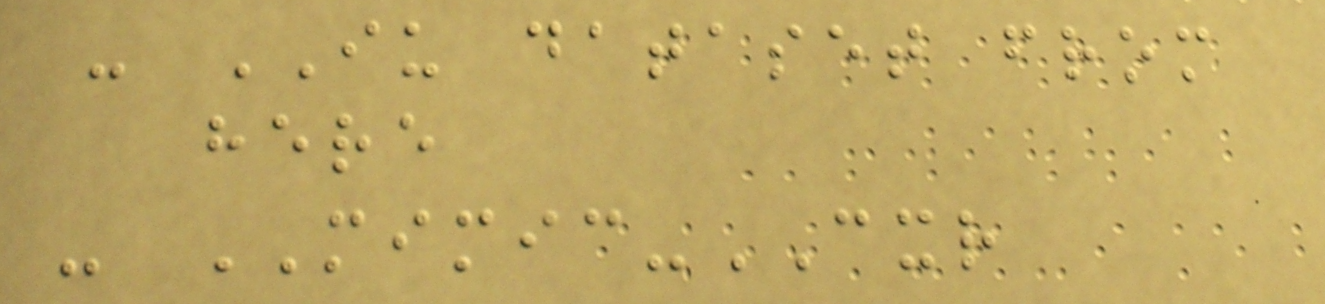- IU dataset from
here
- MIMIC-CXR
